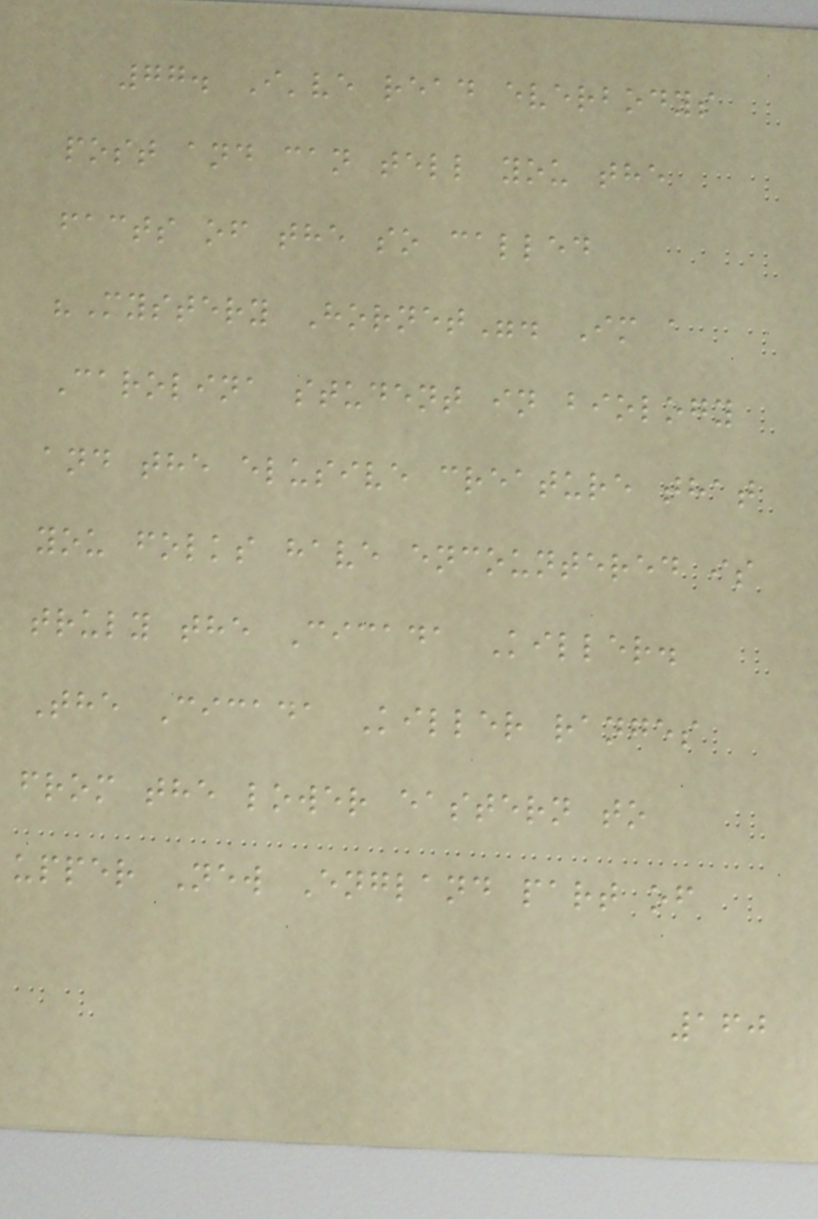77. I've read everbodys
post and can tell you the
facts of the so called
"Mystery Hornet". Im a
Carolina student in biology
and the elusive creature that
you folks have encountered is
truly the Cicada Killer.
The Cicada Killer ranges
from the lower eastern to
upper New England part of
160
